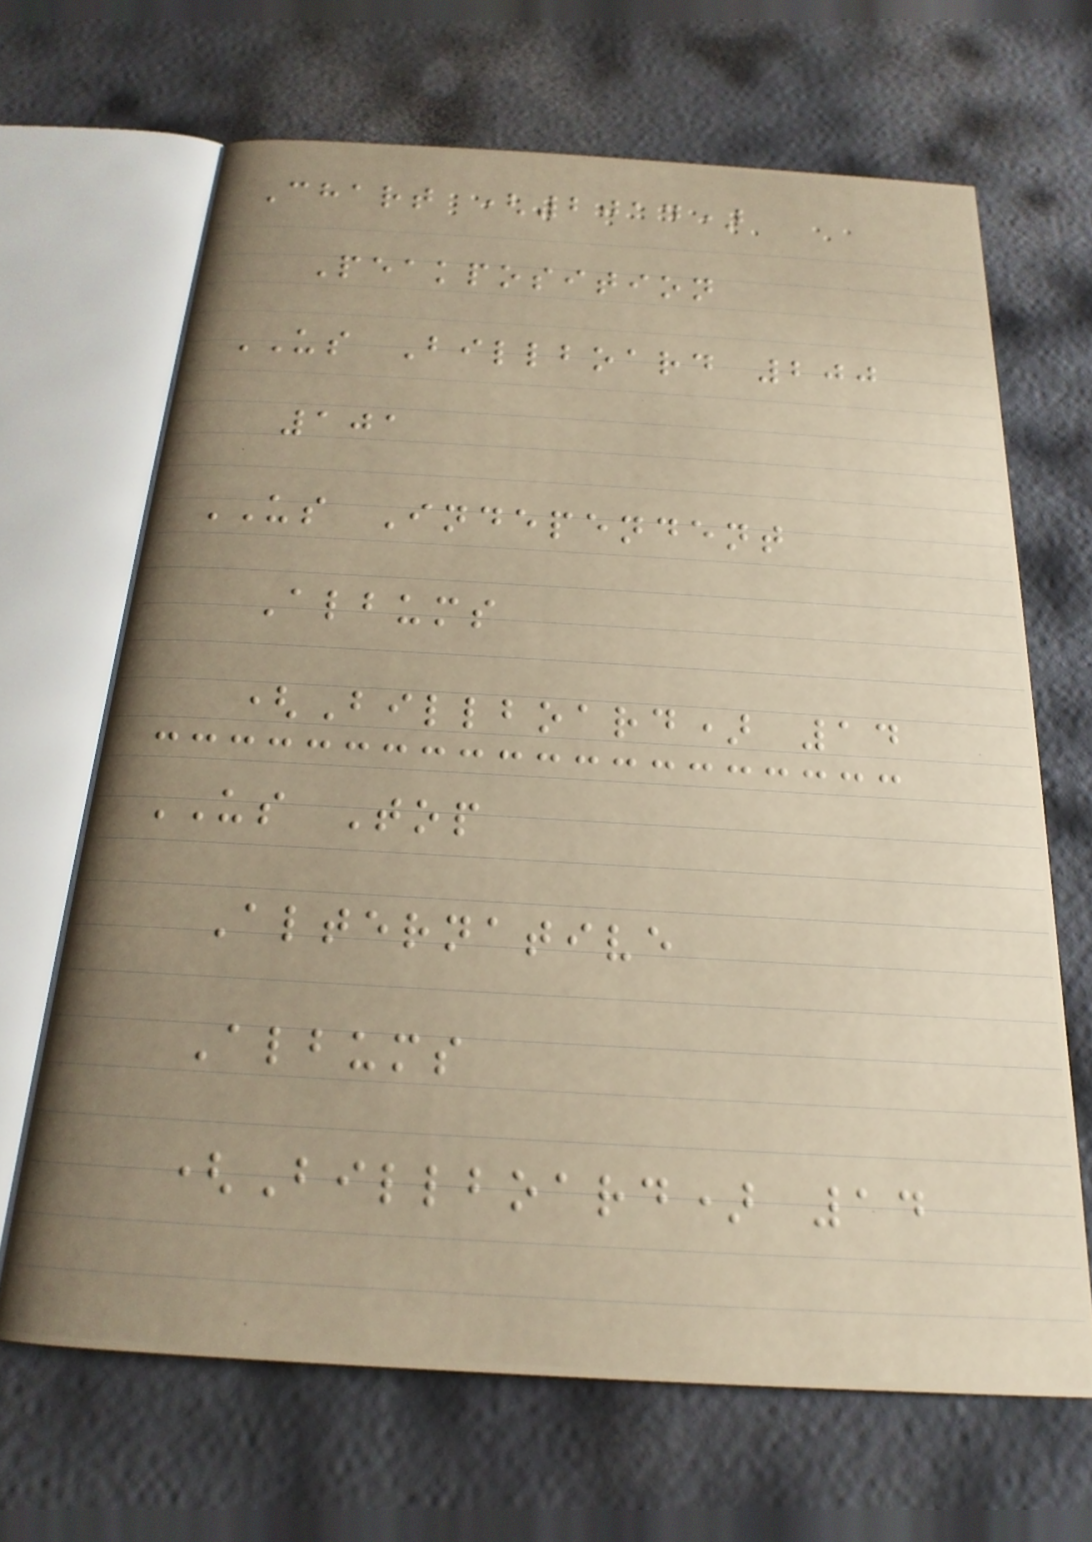Chart (2014)
Peakposition
US Billboard 200
101
US Independent
Albums
(Billboard) 14
US Top
Alternative
Albums
(Billboard) 14
